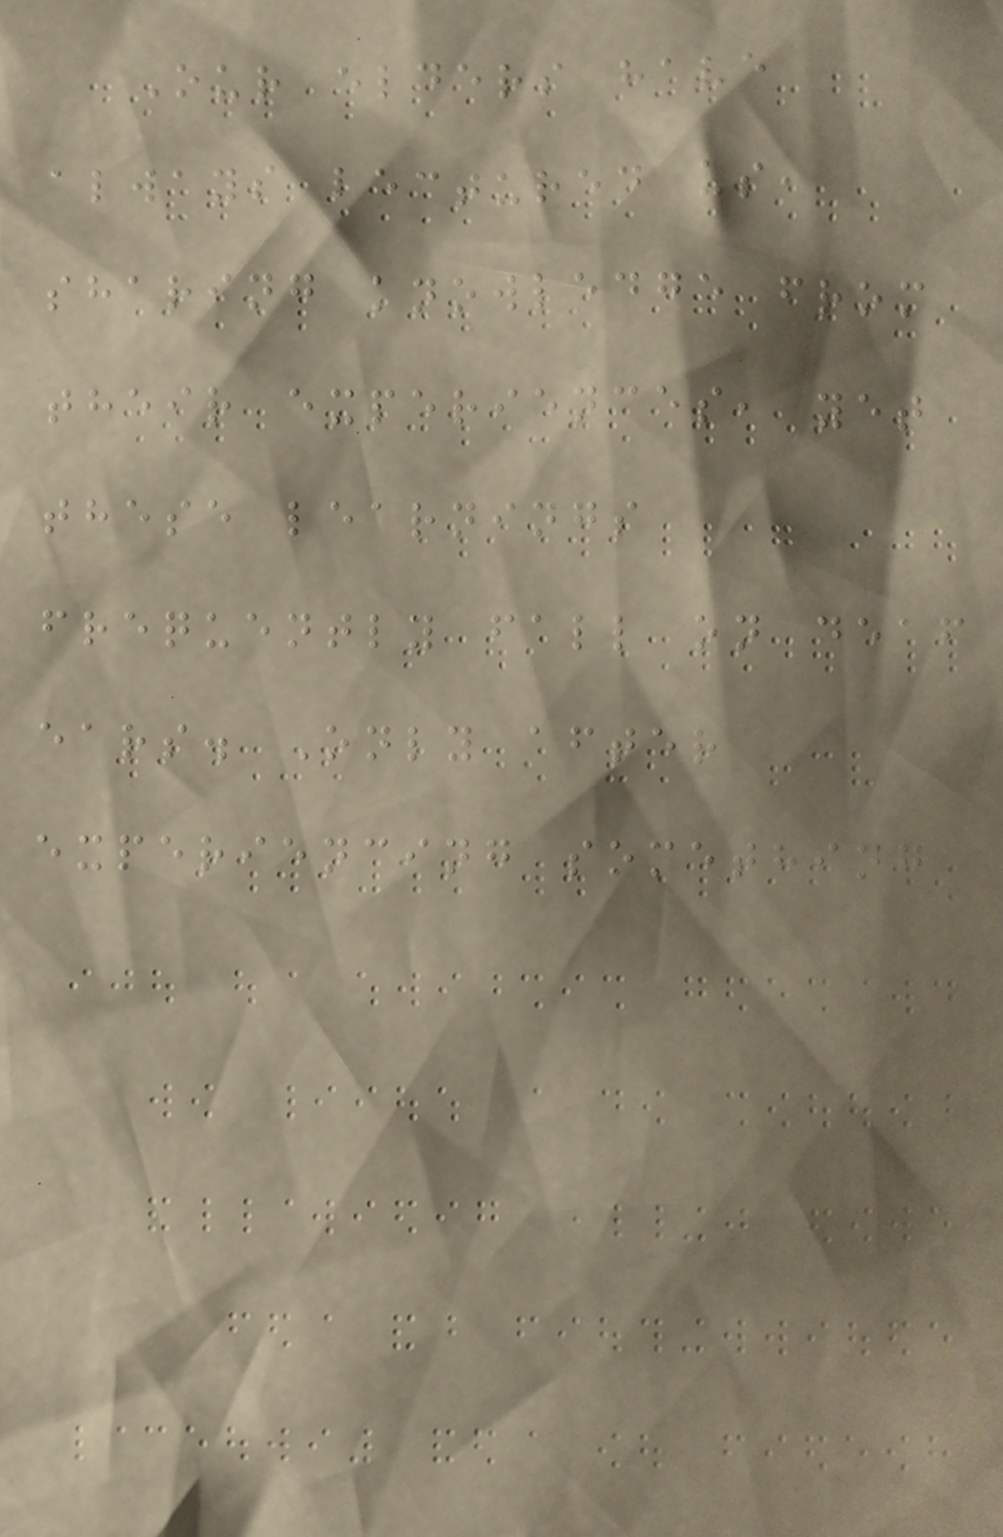Our elders have
always lectured us,
sharing knowledge from
their experiences, yet
these learnings
frequently fall on deaf
ears. Only after
experiencing something
